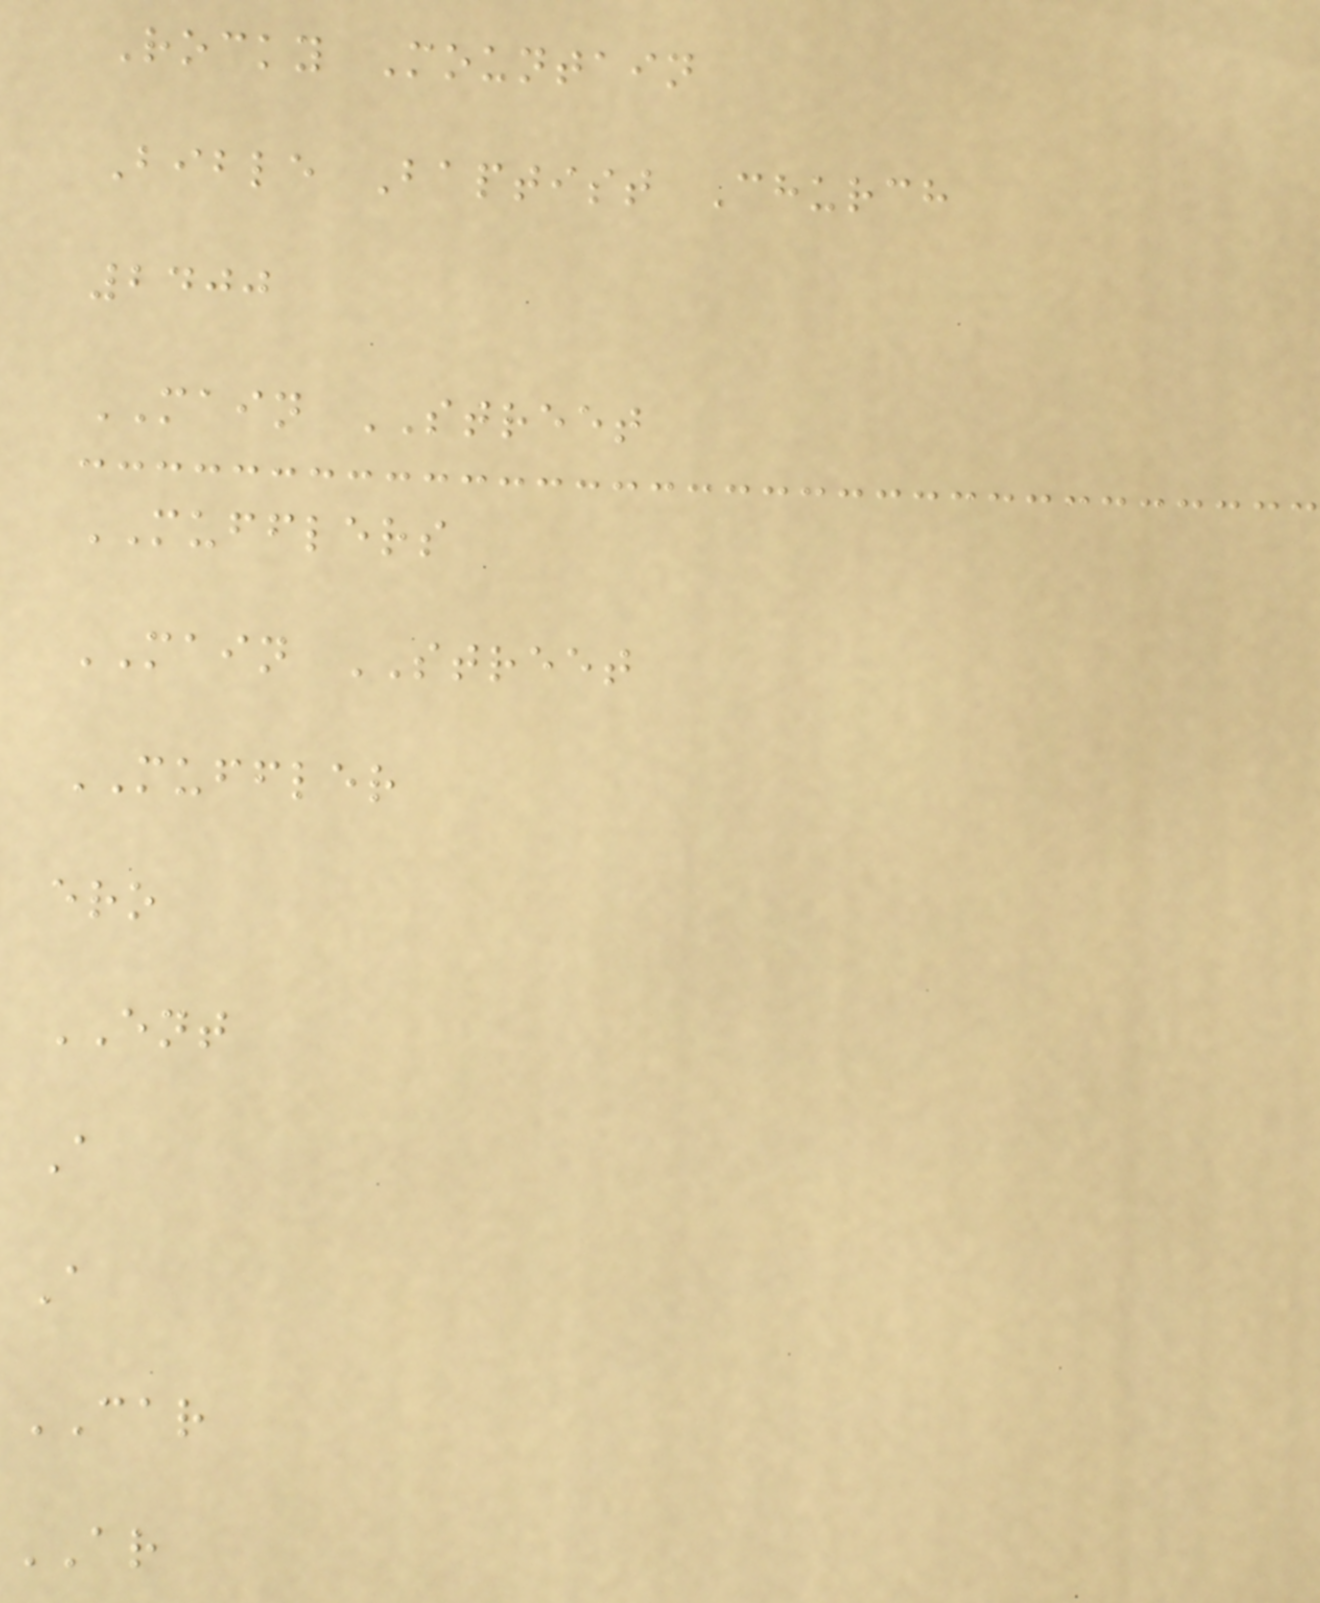Rocky Mountain
Bible Baptist Church
2400
MAIN STREET
MUFFLERS
MAIN STREET
MUFFLER
ero
ENT
A
A
CAR
AR
